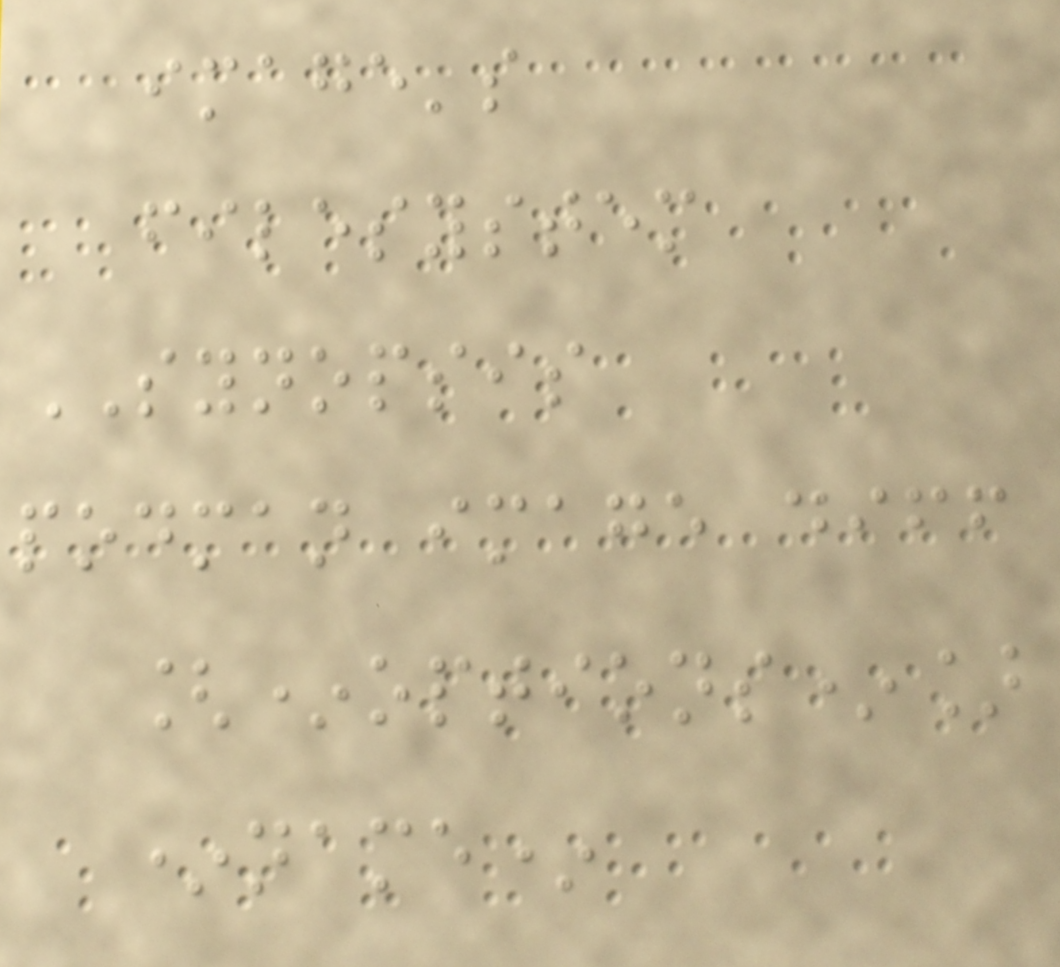image's
filesystem
SYNOPSIS
podman image diff
[*options*]
*name*
